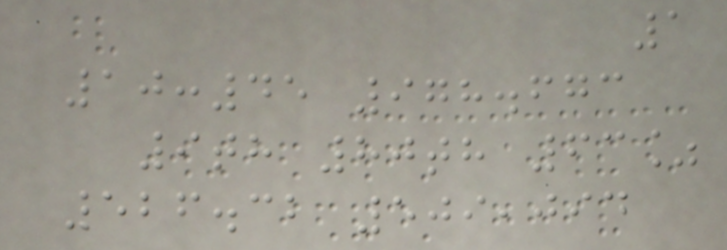1
10:45 978.673
9th 80th 63%
526.32 509,094
